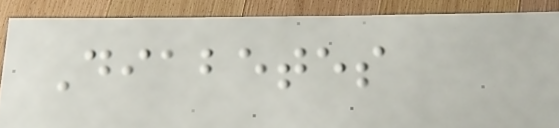Diabetes
